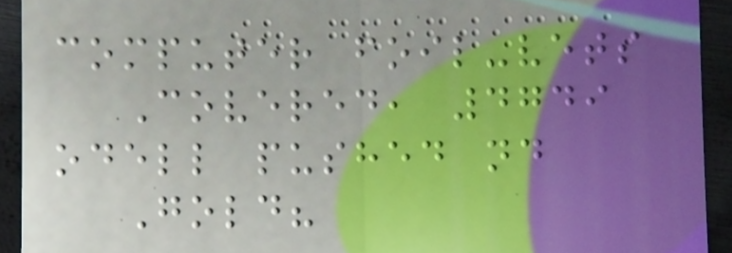computer foil-vets
Covered, 4749
odell pushed nd
Gold?
